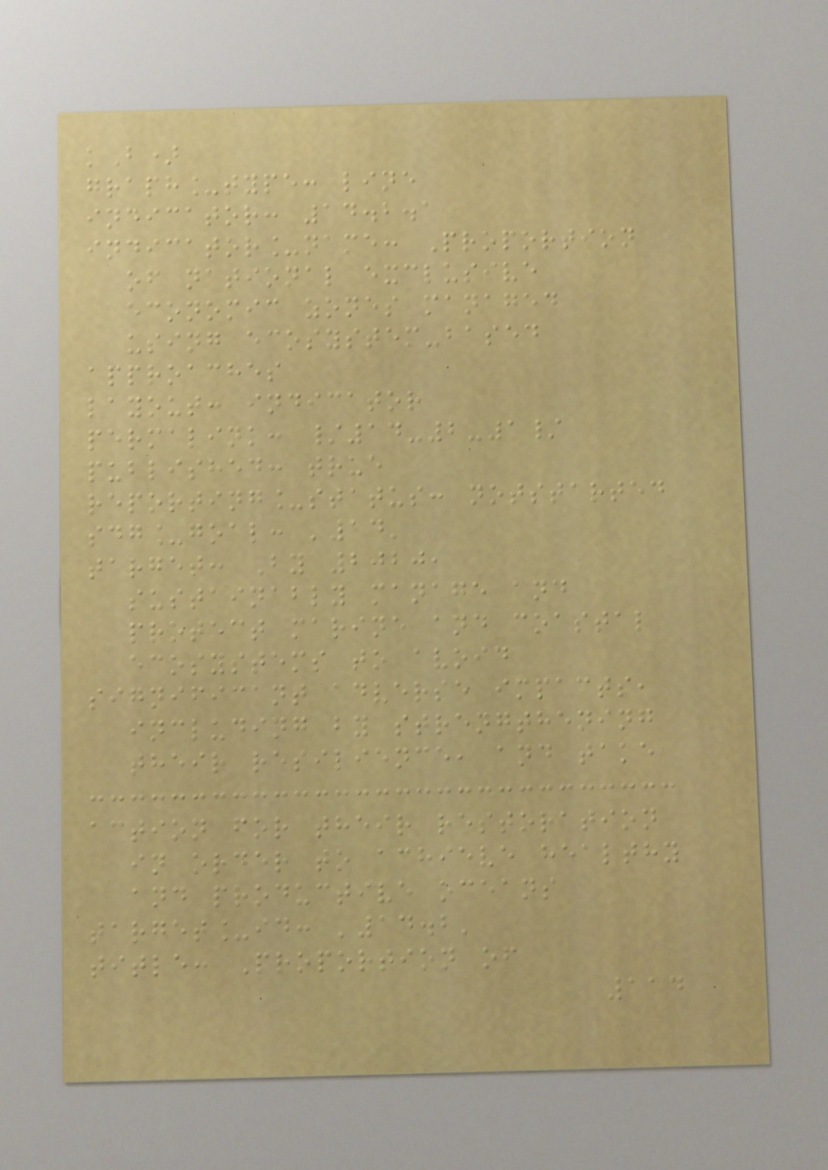kB)
graph_type: line
indicator: 14.2.1
indicator_name: Proportion
of national exclusive
economic zones managed
using ecosystem-based
approaches
layout: indicator
permalink: /14-2-1/
published: true
reporting_status: notstarted
sdg_goal: '14'
target: By 2020,
sustainably manage and
protect marine and coastal
ecosystems to avoid
significant adverse impacts,
including by strengthening
their resilience, and take
action for their restoration
in order to achieve healthy
and productive oceans
target_id: '14.2'
title: Proportion of
114
